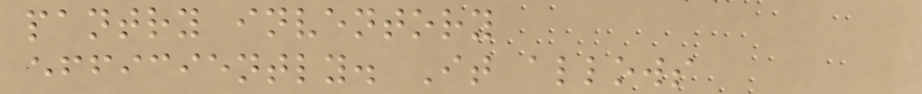pantry inventory
efficiently. It allows
